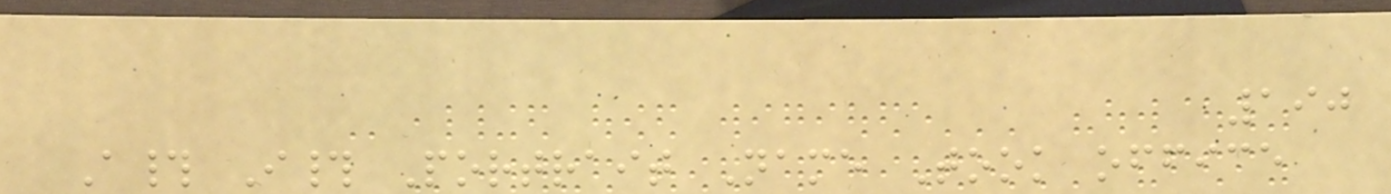190
A# I# Portrait Name Took office
